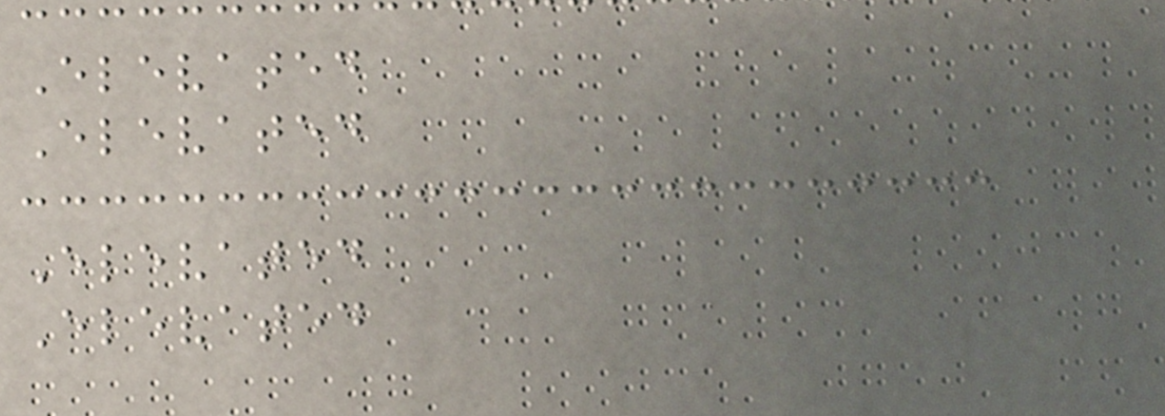Elevated
Elevated
Elevated
Elevated
